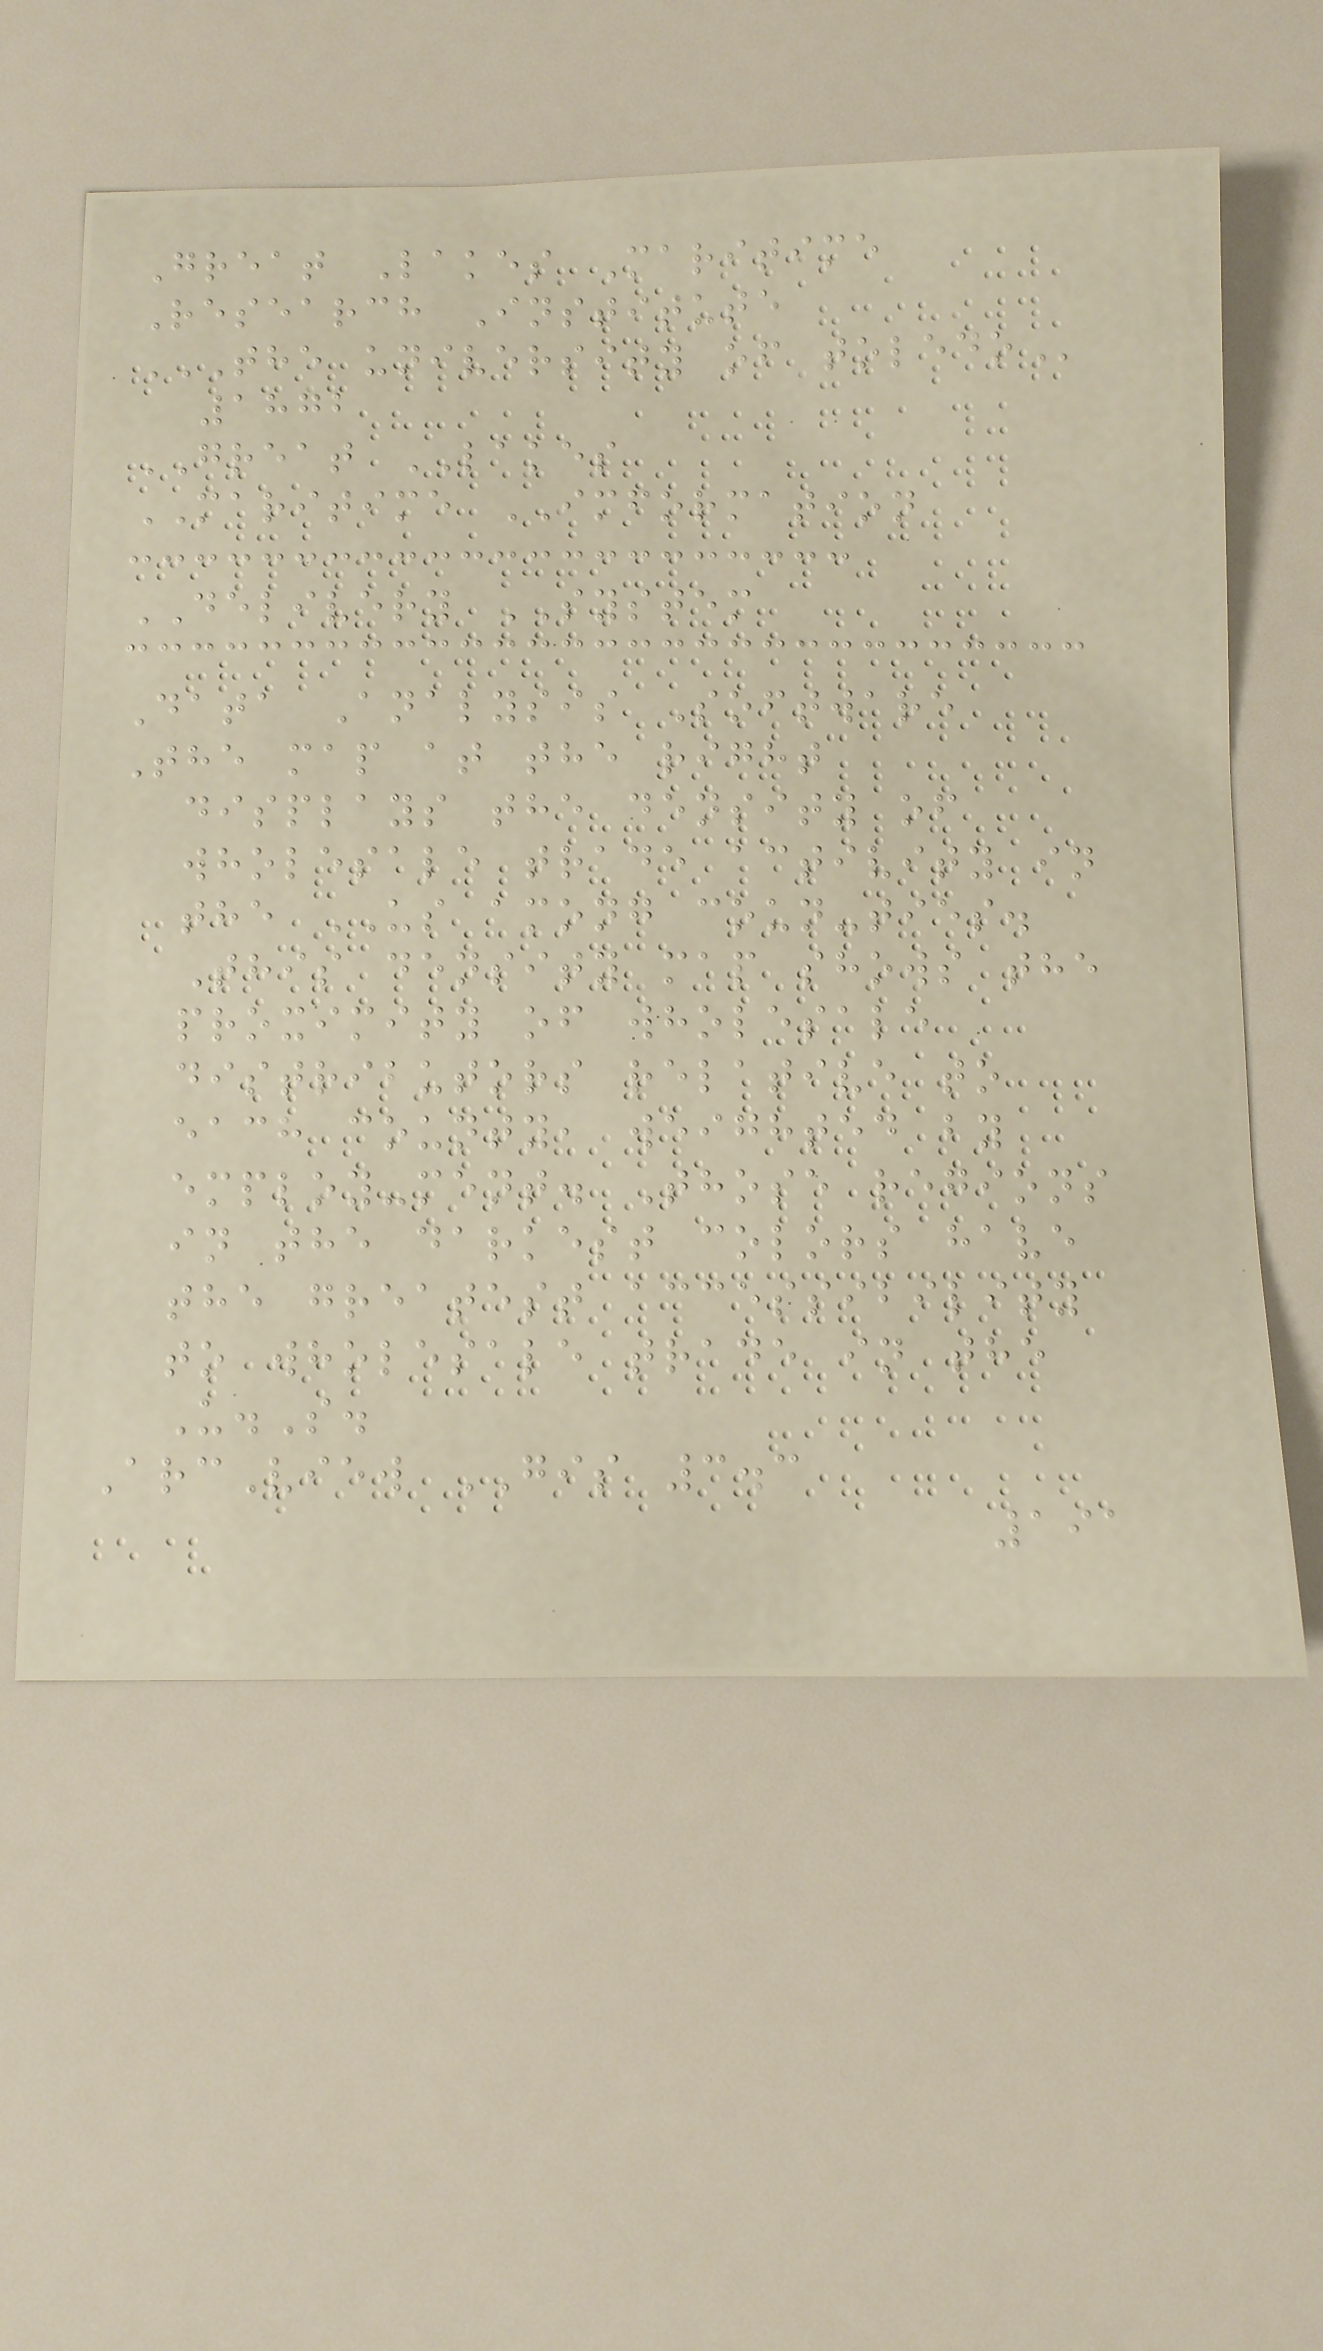Great Lakes Maritime
Research Institute
THE UNIVERSITY OF TOLEDO
1872
GREAT LAKES
MARITIME IMFORMATION
DELIVERY SYSTEM
Data Analysis Software
The map at the right
displays the density of
wholesale trade activity in
the US among coun-ties.
This density map shows the
proximity of wholesale
distributors relative to
each county, weighted by
employ-ment. Those regions
in the darkest colors have
the greatest accessibility
to wholesale trade in the
U.S.
ArcView GIS 3.3
191
